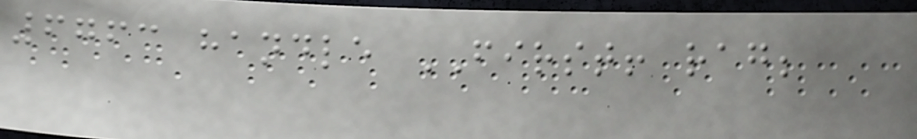6763 handle FIRST! rag;
